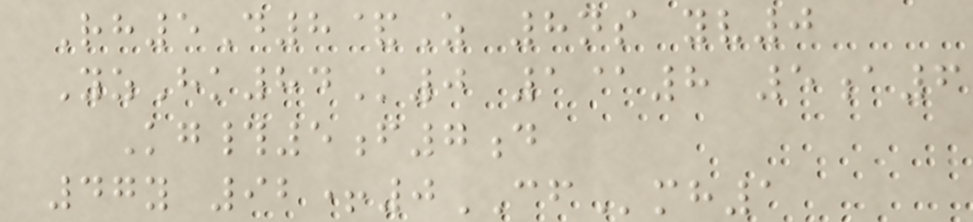Rh5D8&Z 8ns yv0
YzHk84K0 1@8 5a6
Kg#5f7d
47y 92+0CFmh1
